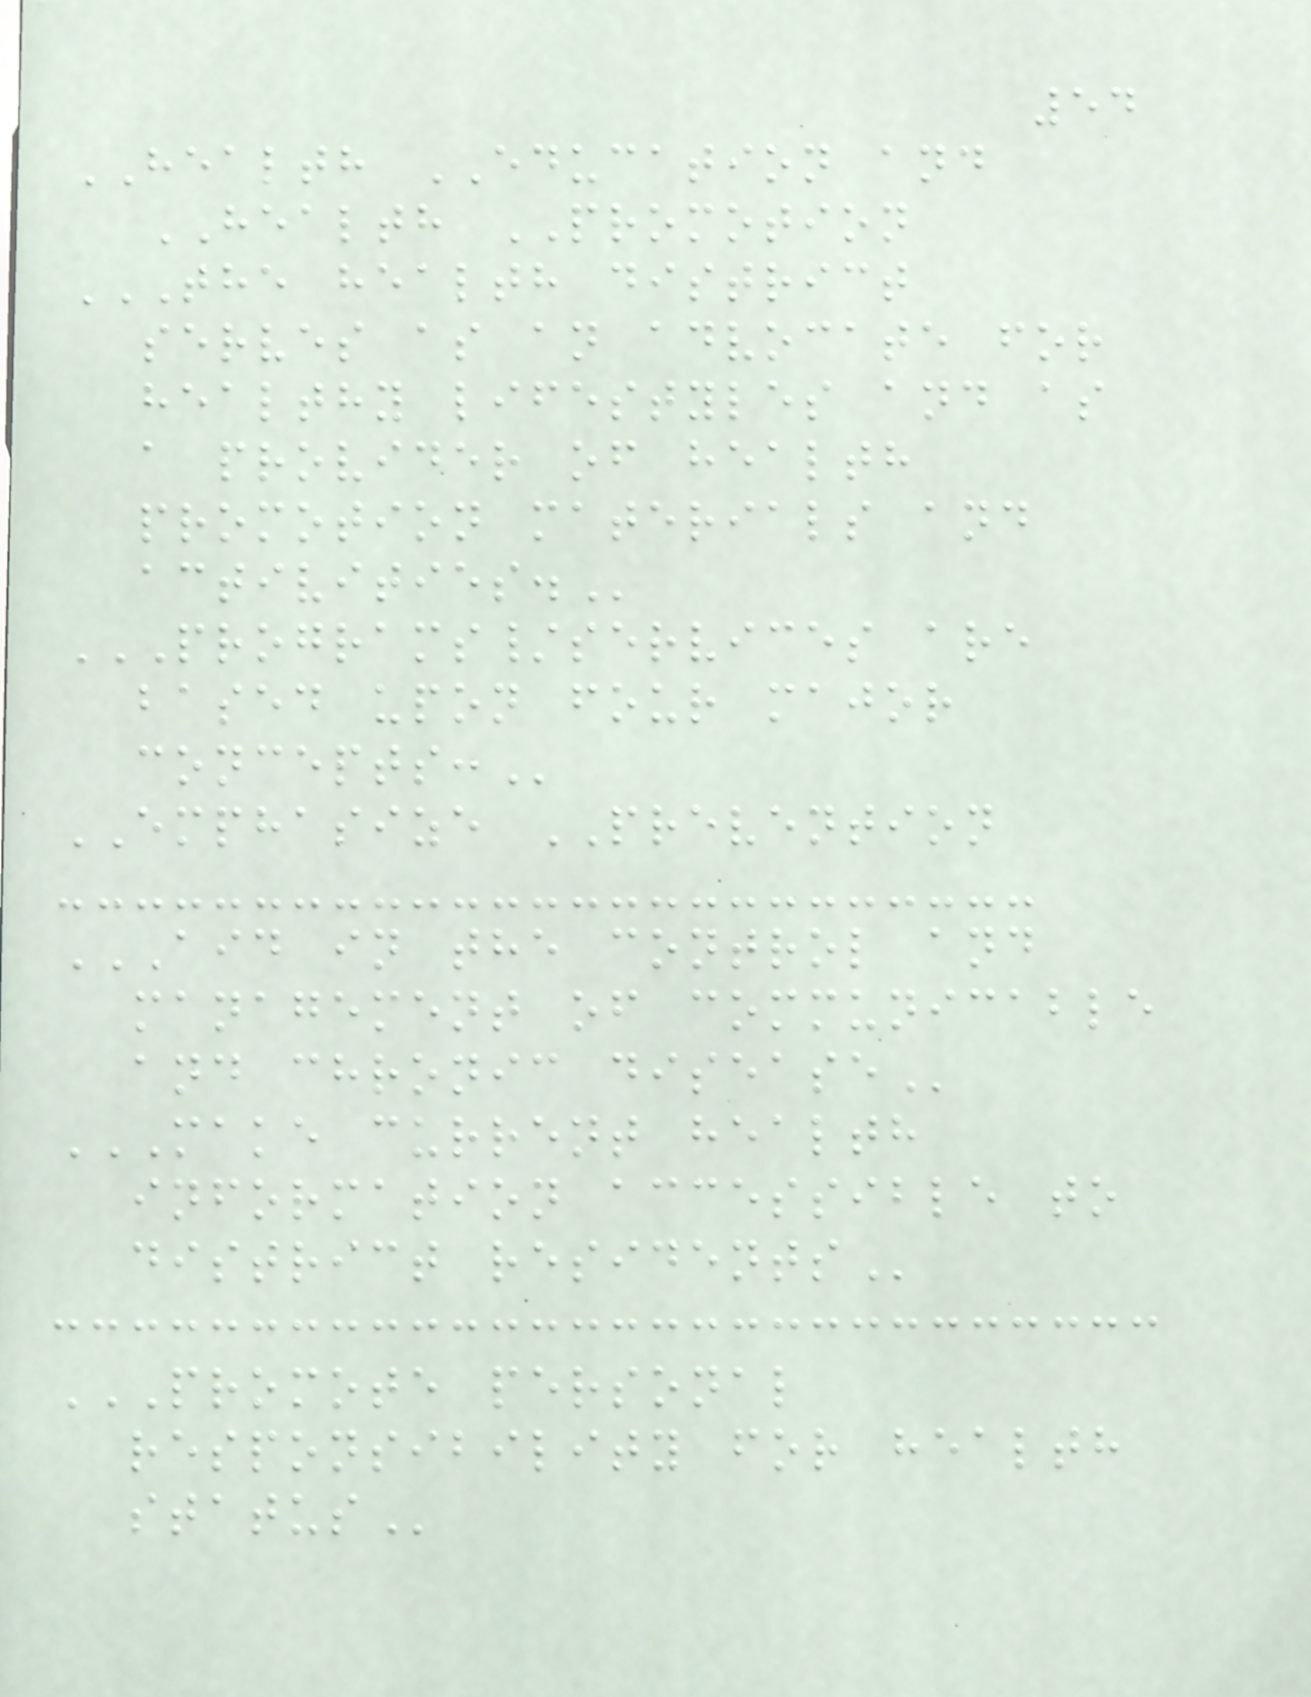54
HEALTH EDUCATION and
HEALTH PROMOTION
THE HEALTH DISTRICT
SERVES AS AN ADVOCATE FOR
HEALTHY LIFESTYLES AND AS
A PROVIDER OF HEALTH
PROMOTION MATERIALS AND
ACTIVITIES.
PROGRAMS/SERVICES ARE
BASED UPON FOUR MAJOR
CONCEPTS:
EMPHASIZE PREVENTION
AID IN THE CONTROL AND
MANAGEMENT OF COMMUNICABLE
AND CHRONIC DISEASE
MAKE CURRENT HEALTH
INFORMATION ACCESSIBLE TO
DISTRICT RESIDENTS
PROMOTE PERSONAL
RESPONSIBILITY FOR HEALTH
STATUS
